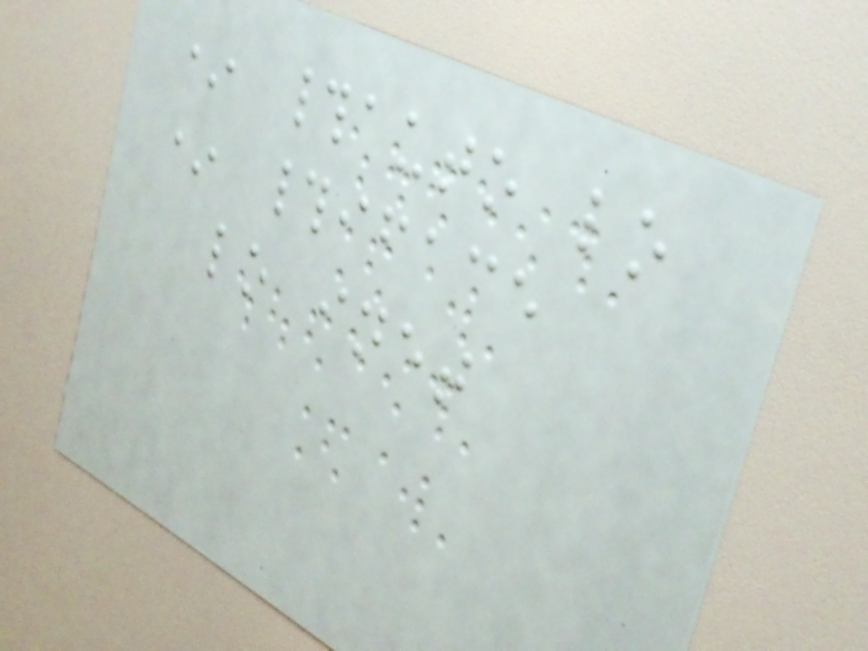* #auto lo
* #iface
lo inet
